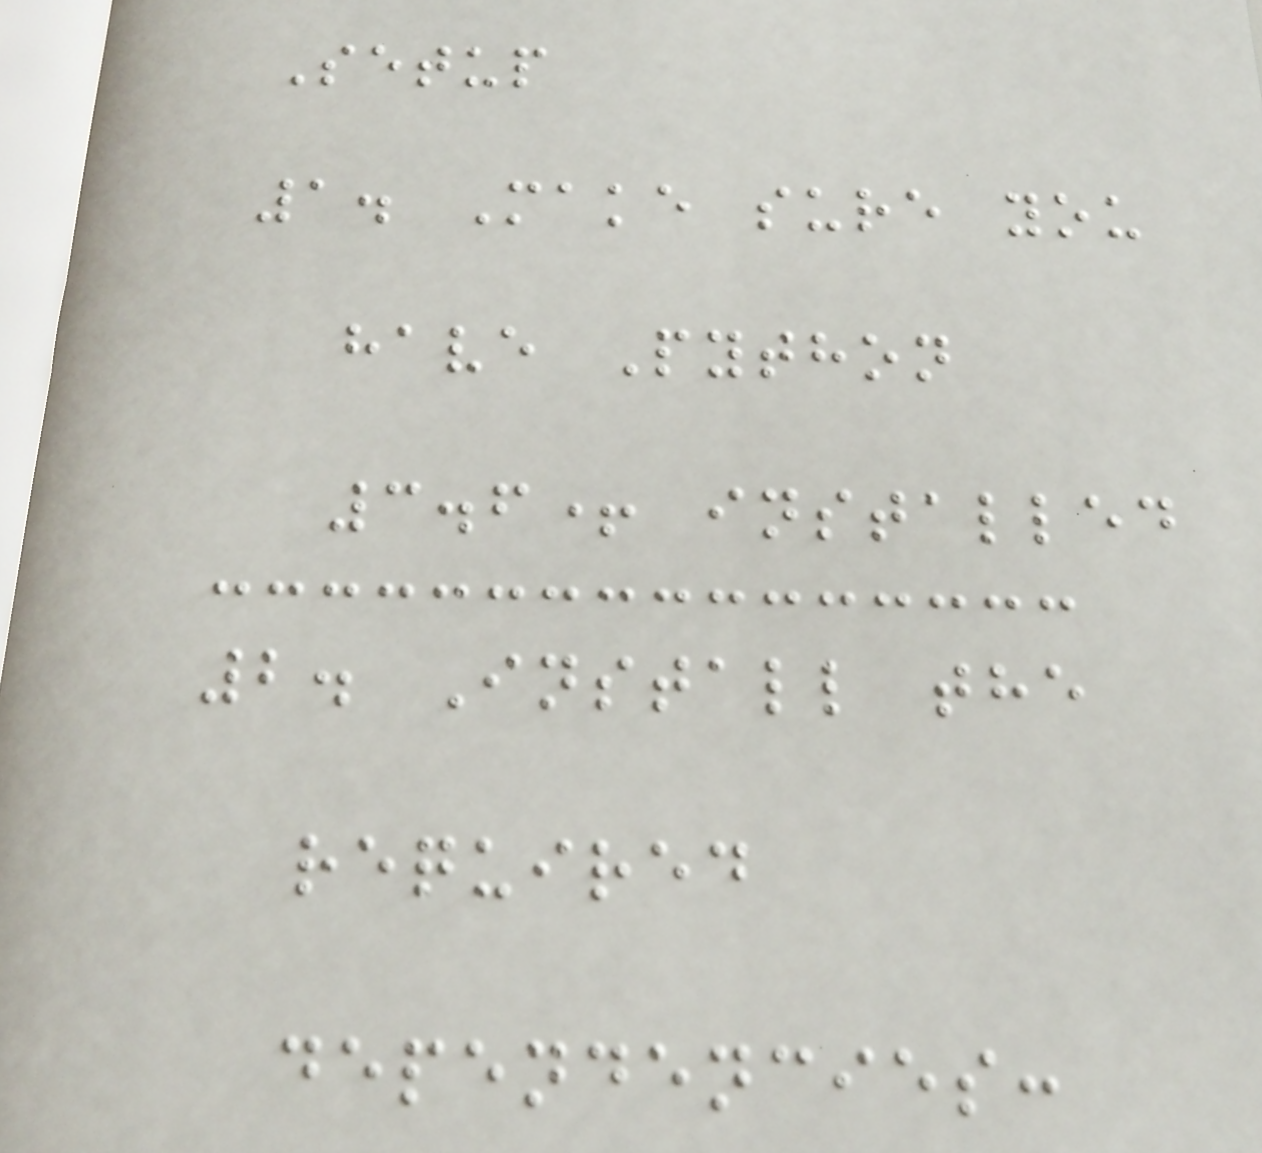Setup
1. Make sure you
have Python
3.6+ installed
2. Install the
required
dependencies:
